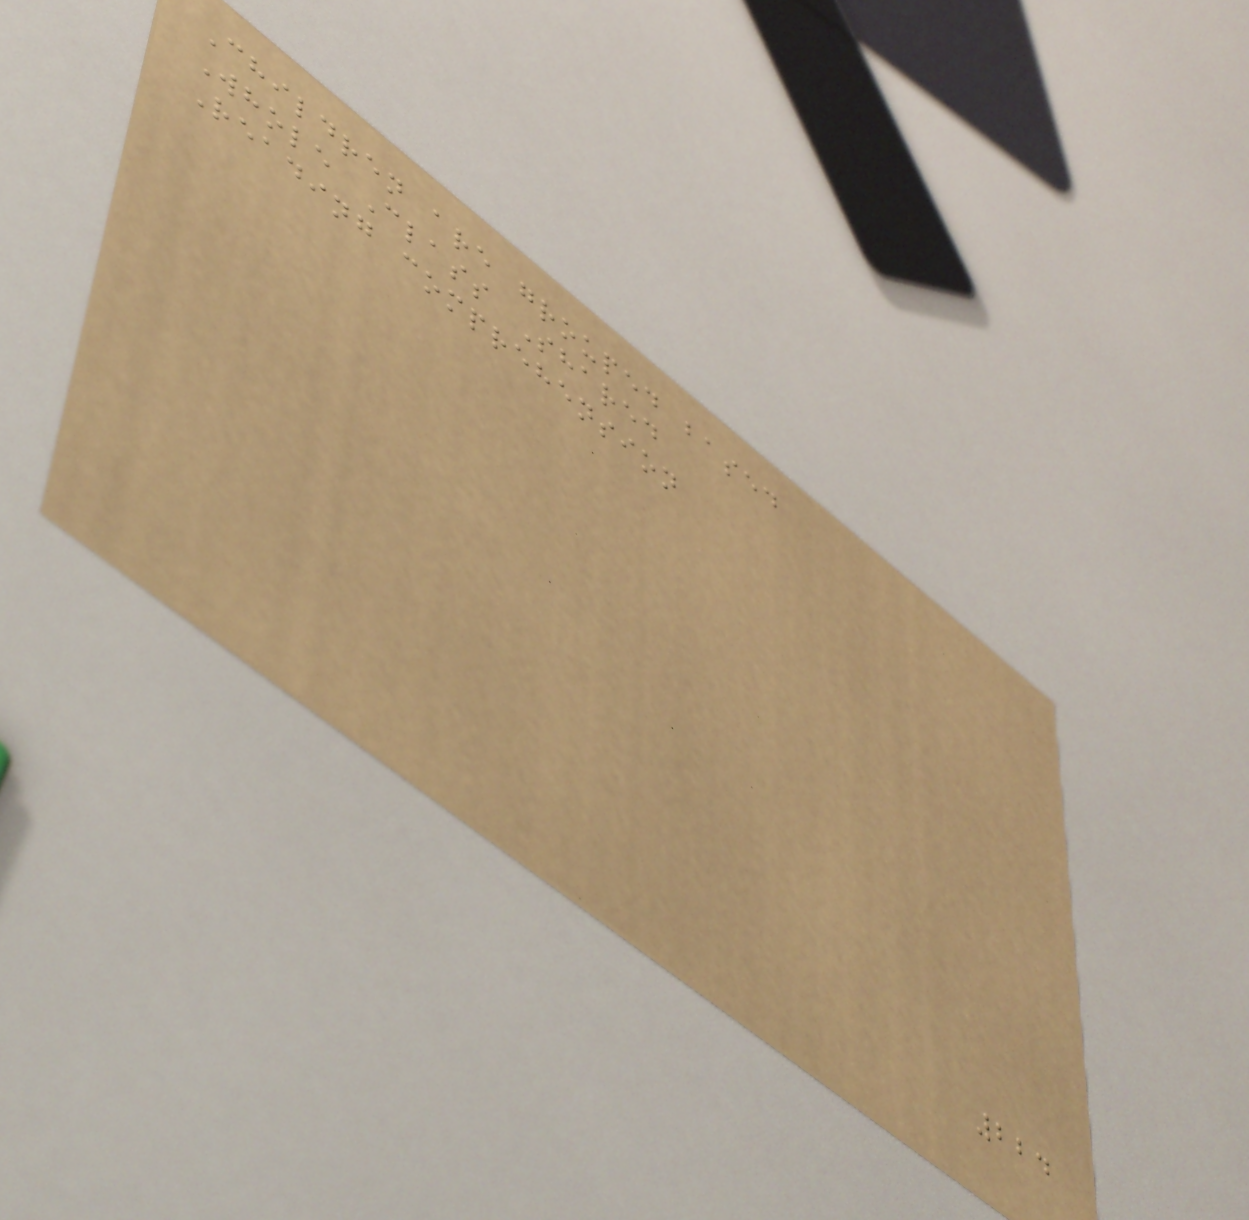Children are grouped based
Whole Class Shared
Reading comprehension
224
